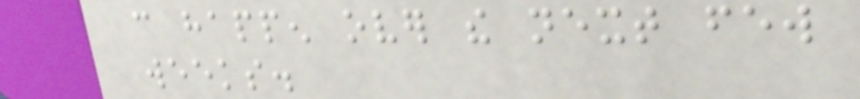can happen over the next few
weeks.
